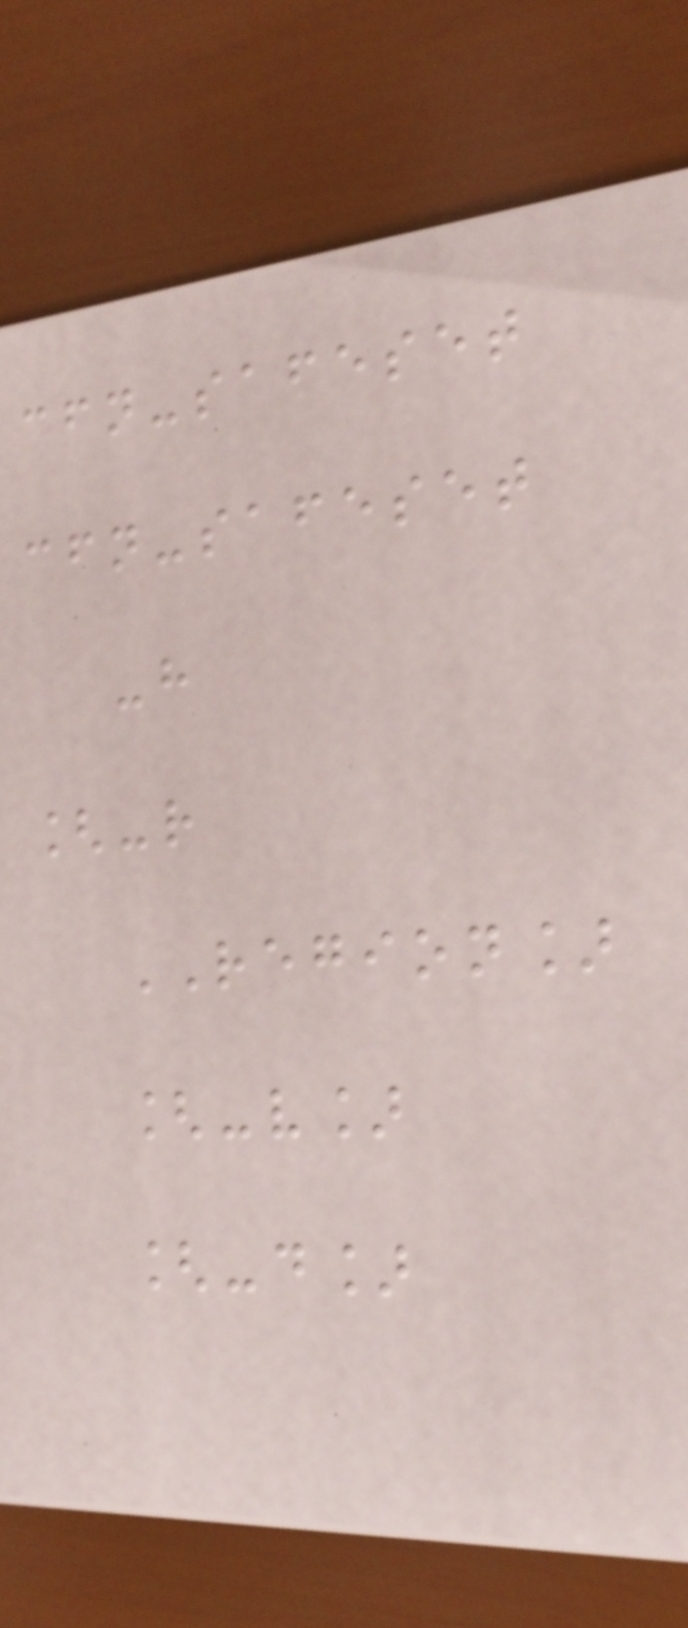cfn-safeset
cfn-safeset
-h
[-r
REGION]
[-v]
[-d]
